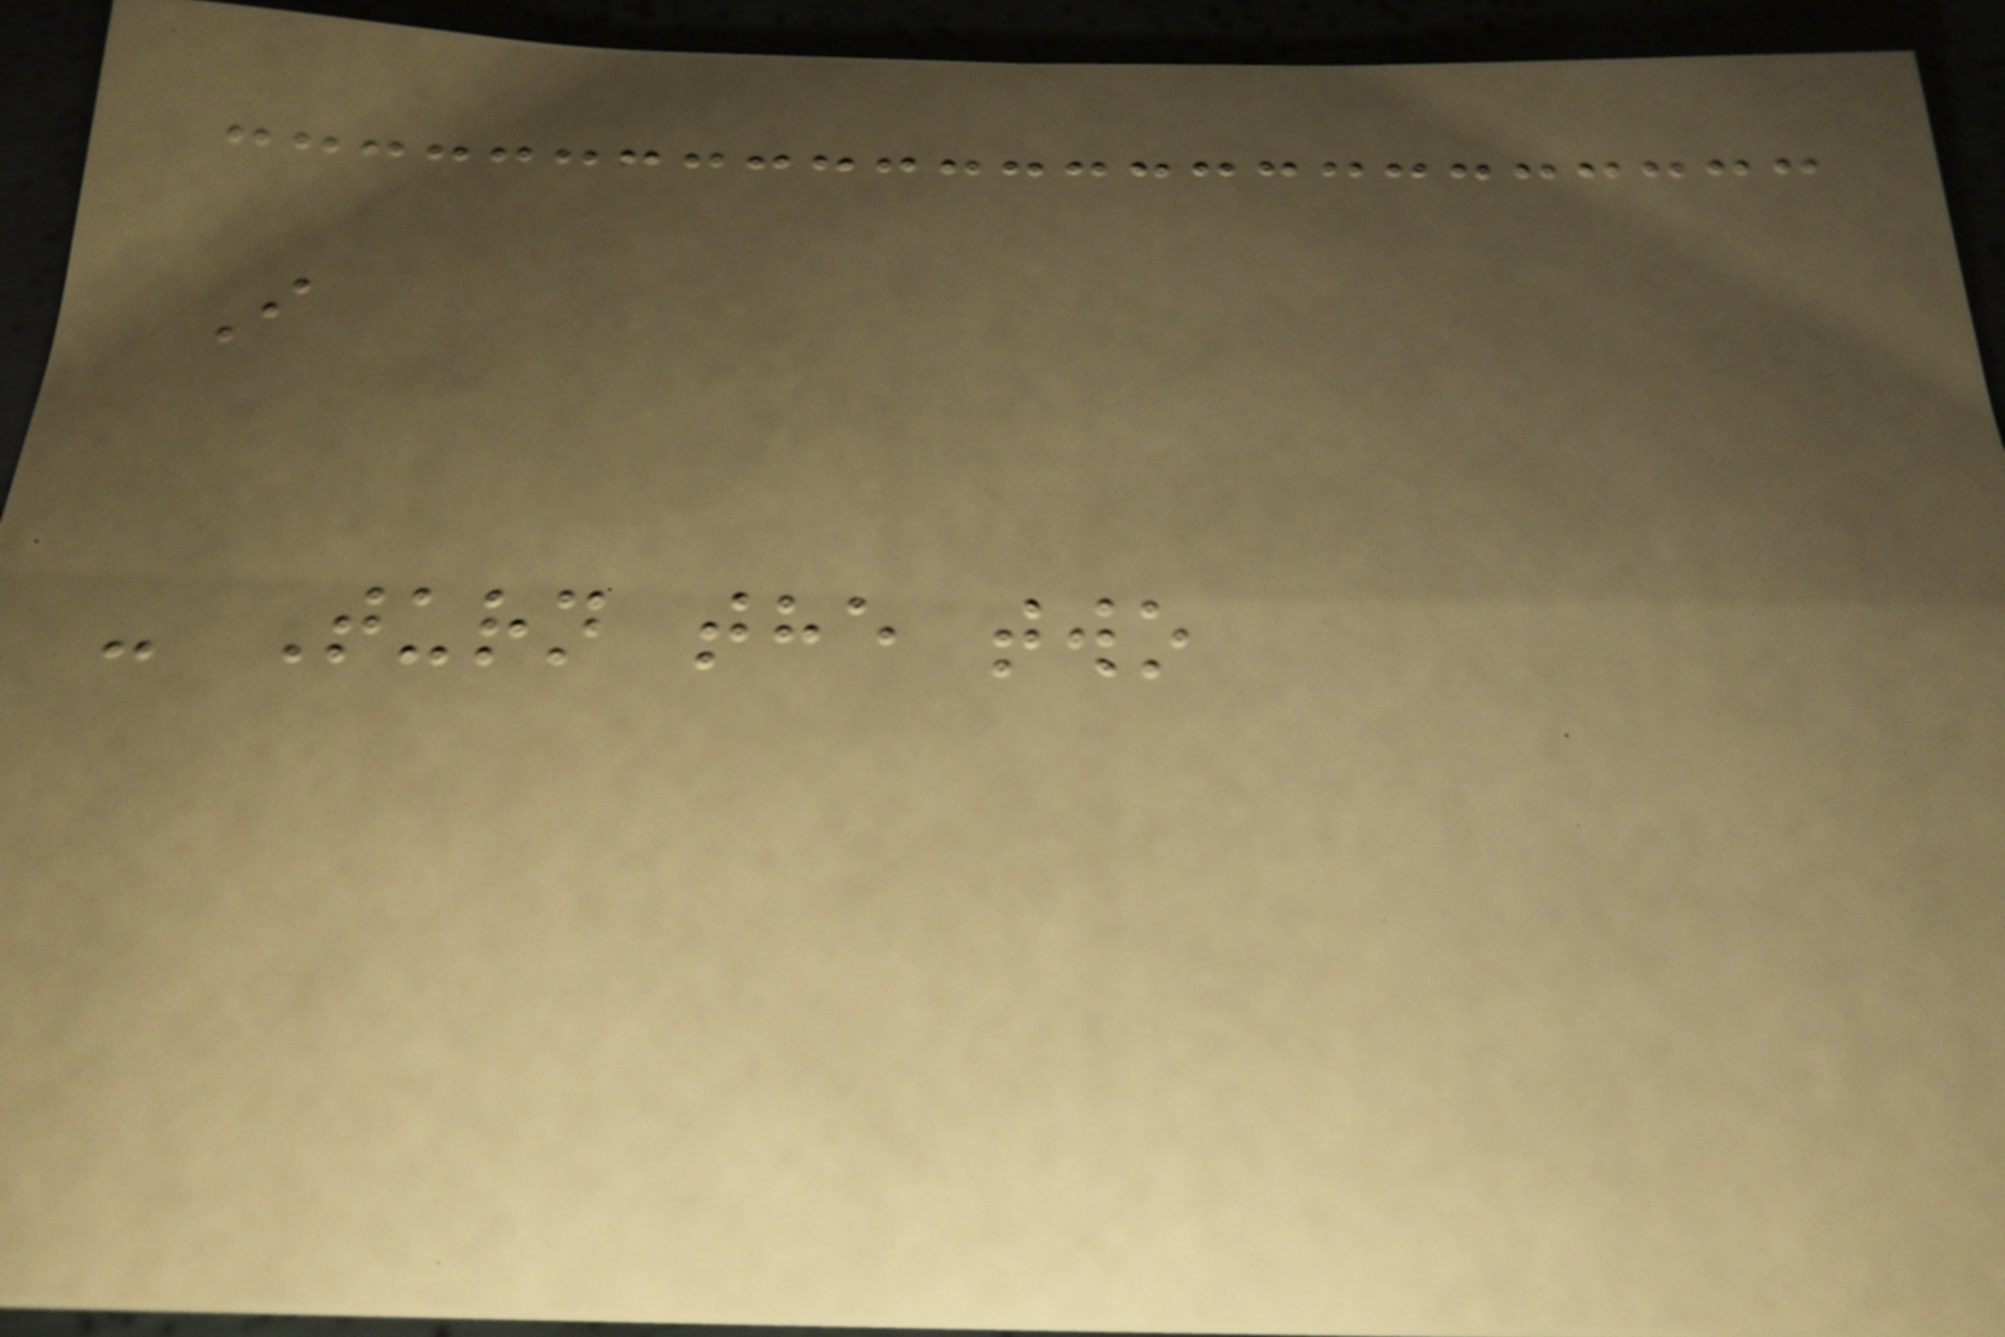I
- Turn the two
